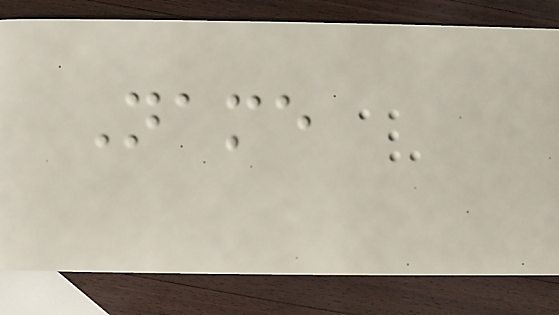Name
